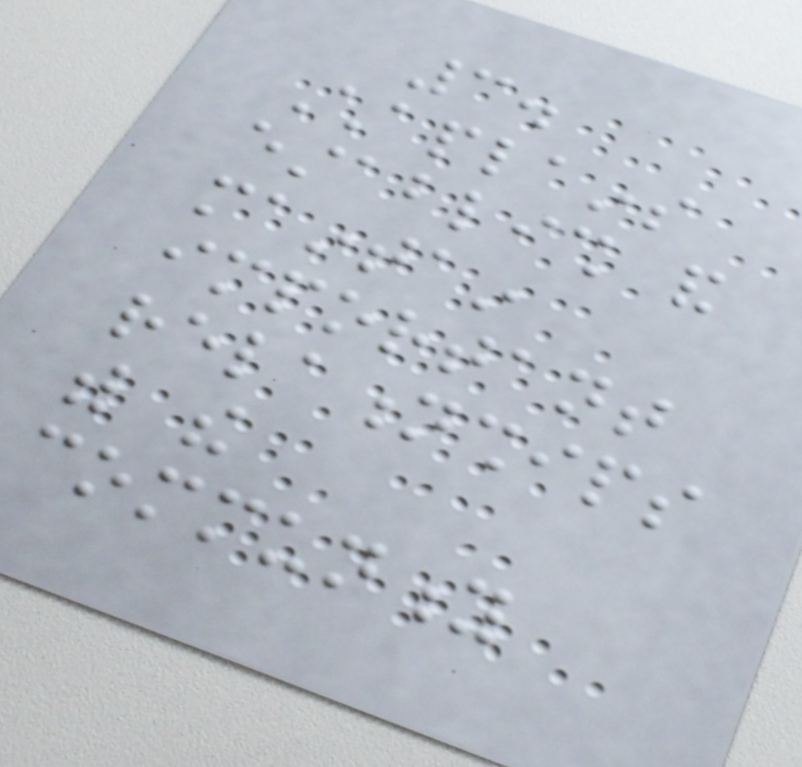3.
Chaplains
establish and
maintain
important
relationships
with the
community
